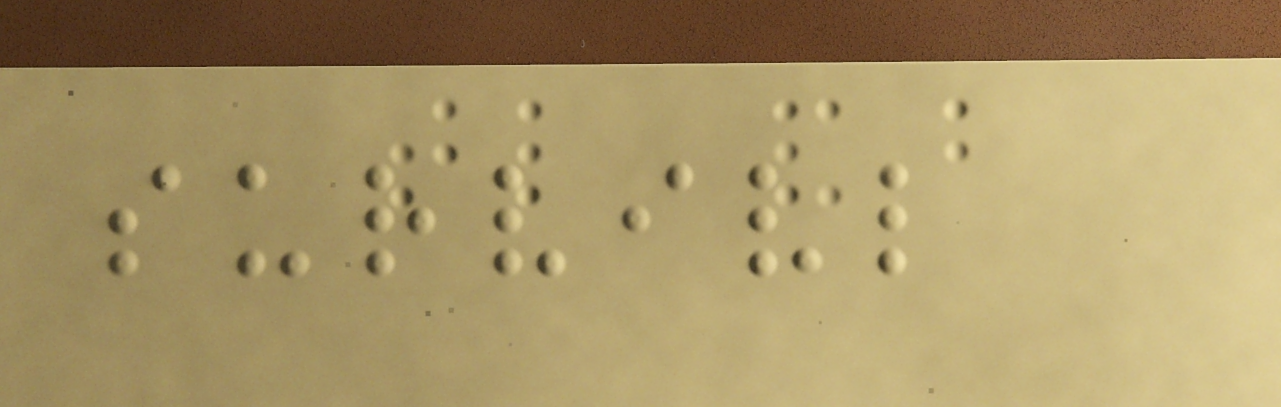survivl
